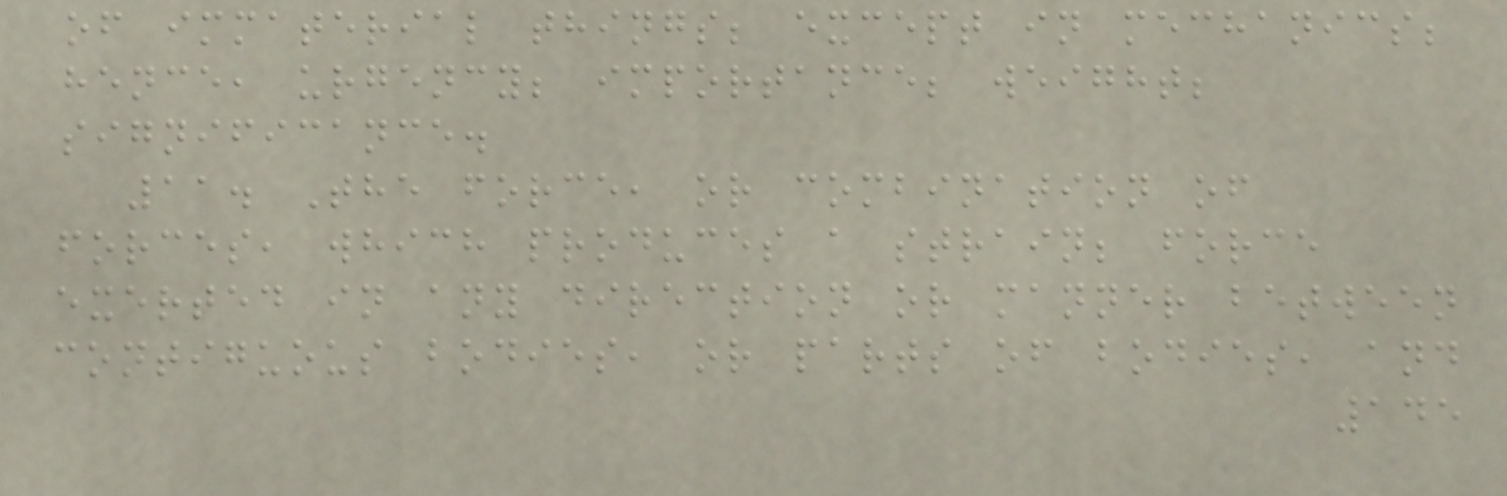of immaterial things; except in mechanics;
hence, urgency; importance; weight;
significance.
11. The force, or combination of
forces, which produces a strain; force
exerted in any direction or manner between
contiguous bodies, or parts of bodies, and
145
